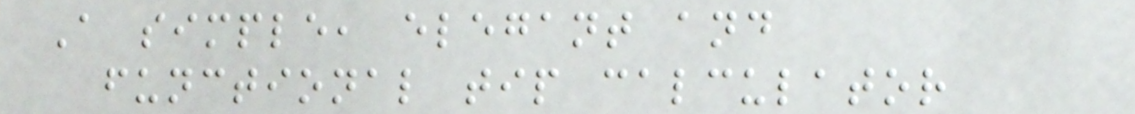A simple, elegant and
functional tip calculator
